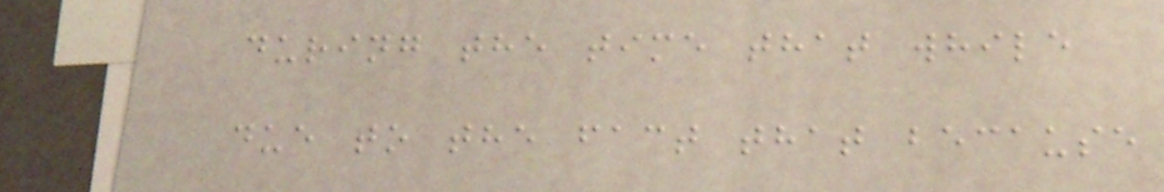during the time that while
due to the fact that because
